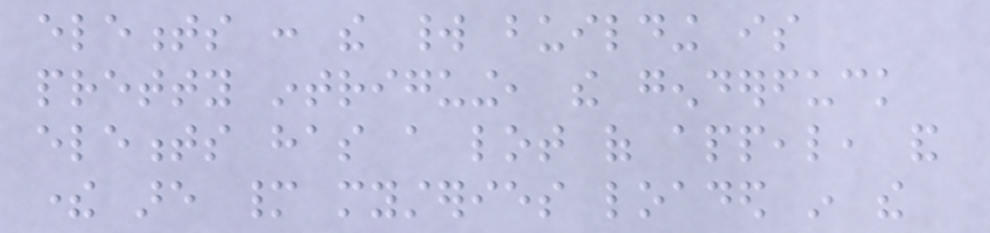elements : the world building is
pretty intriguing, the genderfuck
elements has a lot of appeal, and
there are many mysteries loaded in the
